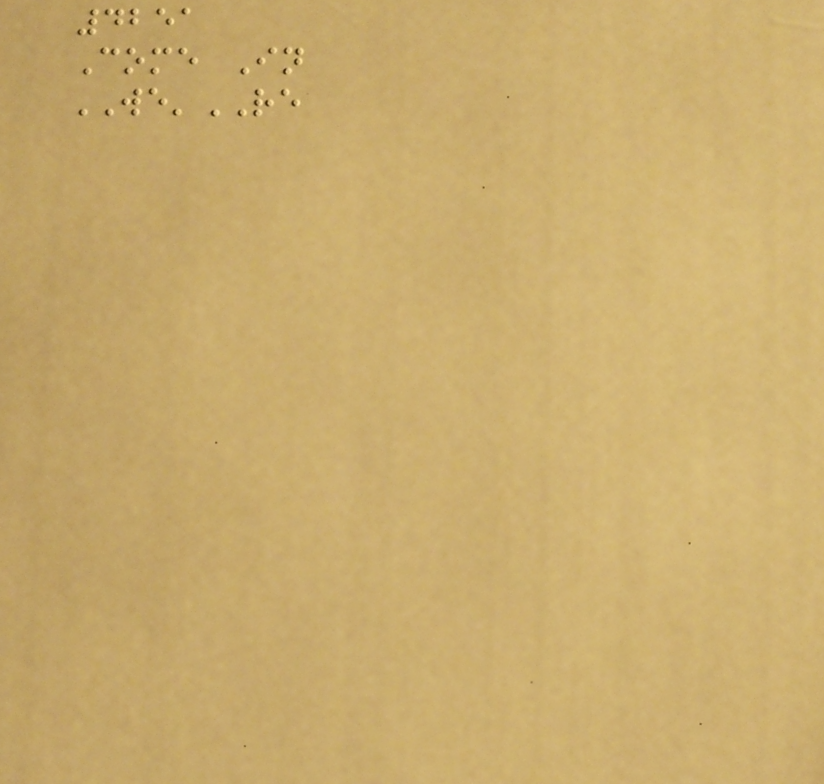4251
Come In
WE'RE
